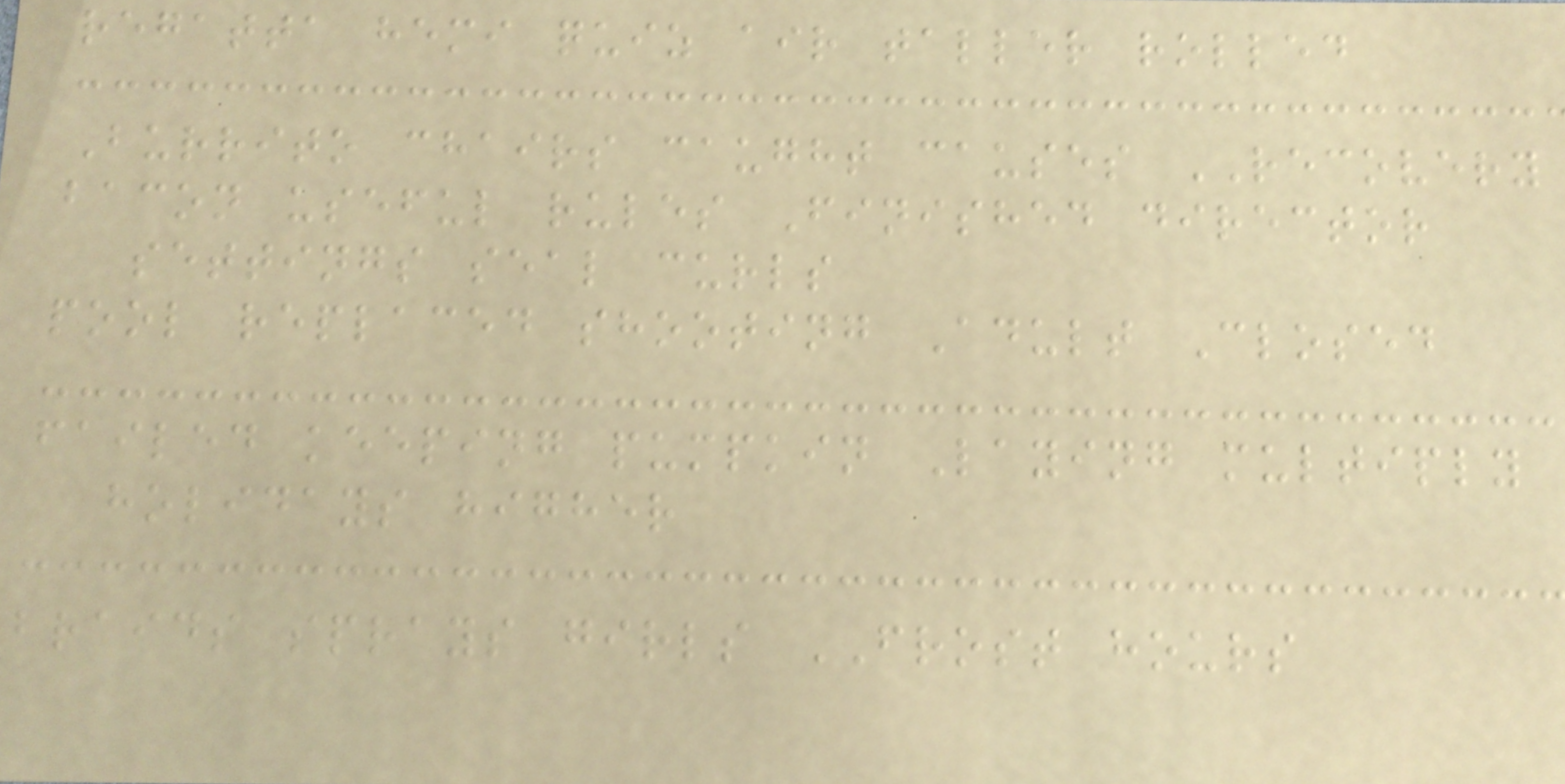regatta hemi quiz air taller rolled
Burrito chairs caught causes RECOVERY
bacon useful rules Finished director
settings seal curls
pool replaced shooting Adult Closed
failed keeping pumpkin Laying multiply
holidays higher
braids sprays girls FROST hours
